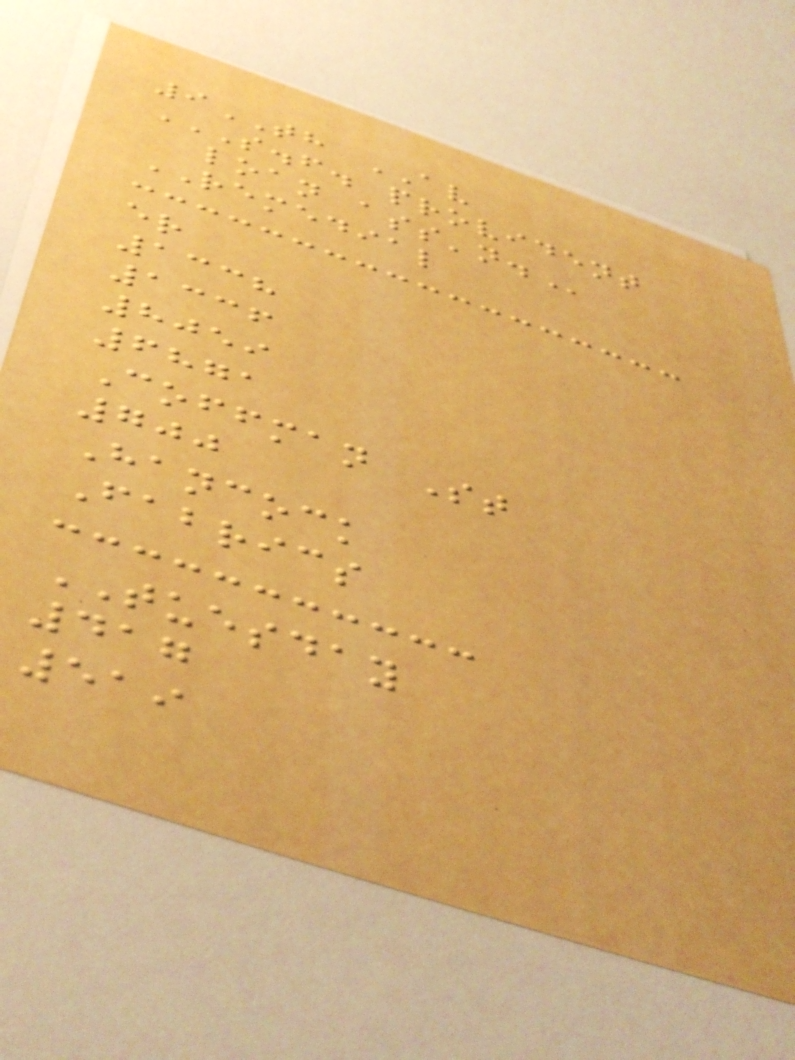9TH AV
S.F. PROVIDENT
LOAN ASS'N.
REMEDIAL
er
1338
1336
8059
6871
Coffman St
700
Hancock
Fabrics
TUESDAY
417
519
